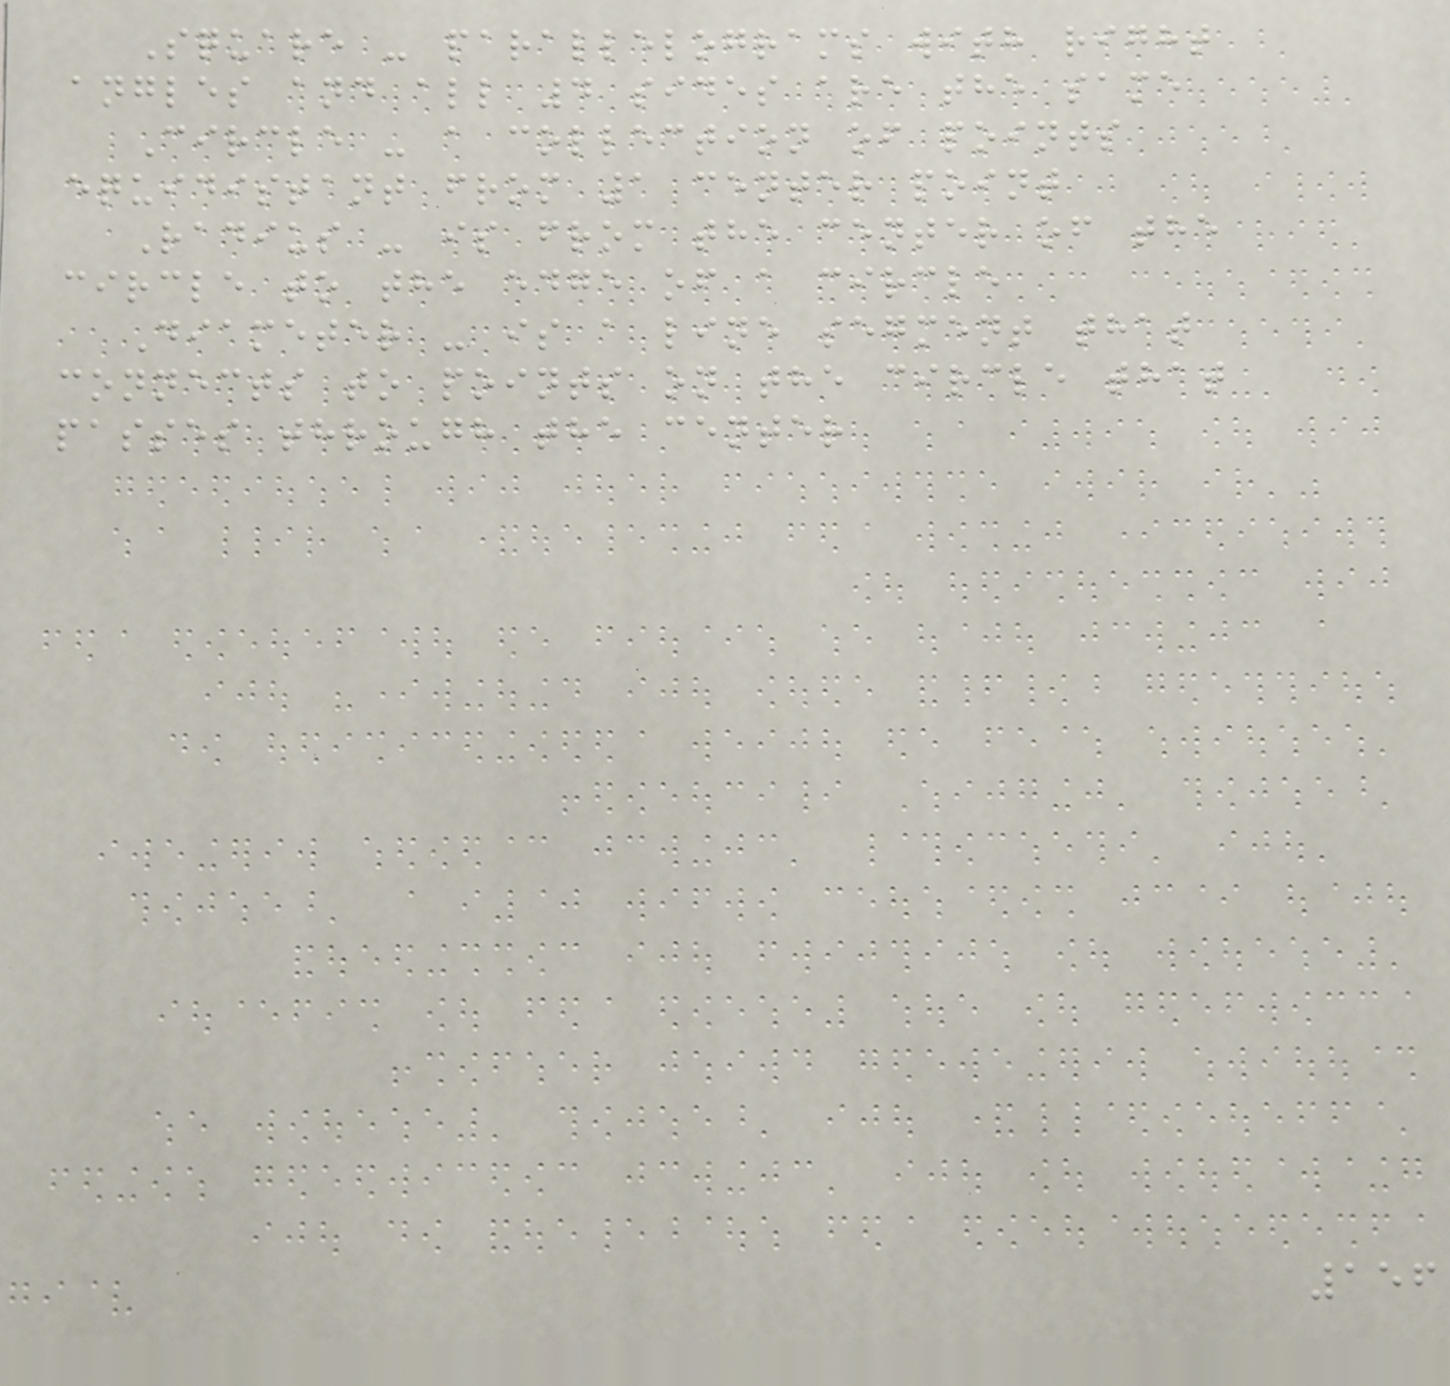Square - parallelograms with right
angles and all 4 sides are the same
Circle - a collection of points
equidistant from 1 center point
Radius - is from the center of the
circle to the edge of a circle
Diameter - is a line segment that
connects to points on the circle that
passes through the center
156
